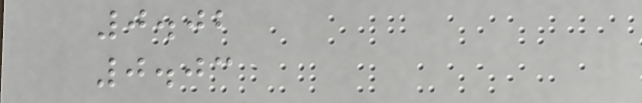0.02
0.03
